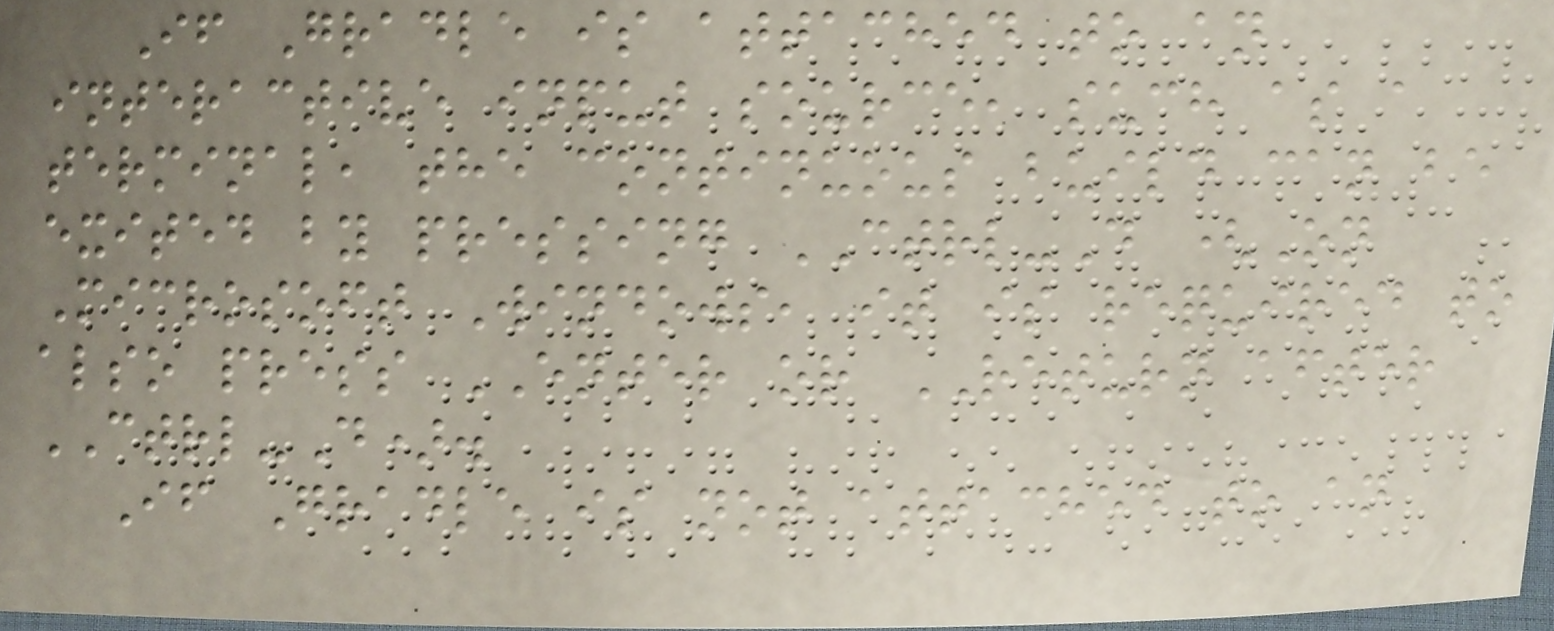If Gradle is attached to an
interactive input source, such as a
terminal, the continuous build can be
exited by pressing CTRL-D (On
Microsoft Windows, it is required to
also press ENTER or RETURN after
CTRL-D).
If Gradle is not attached to an
